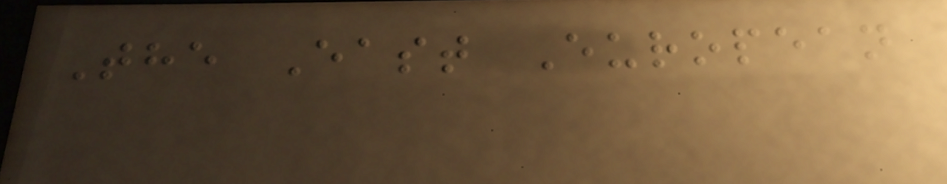The East European
